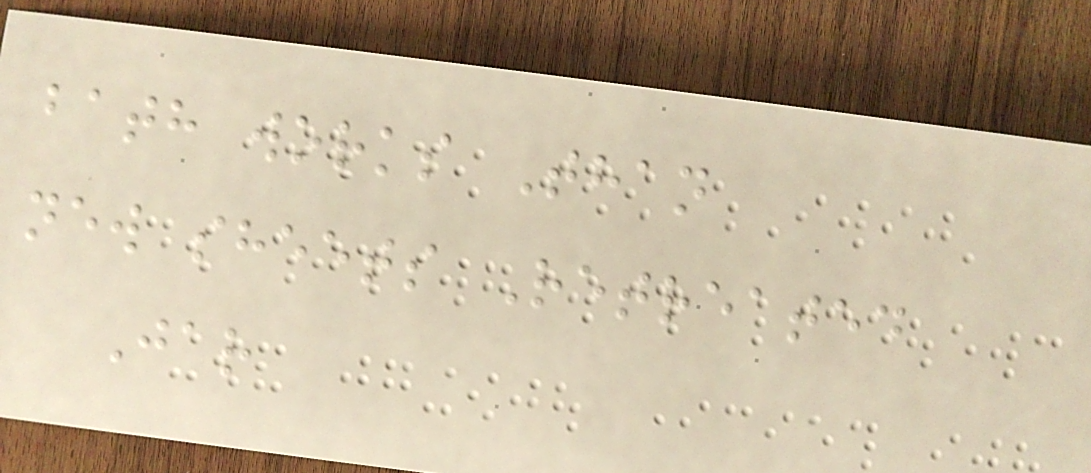bath works Than
new sheets Retreated
Jar
